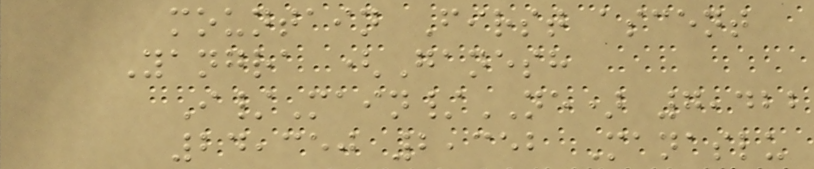mountain First ascent
Yangra (Ganesh
I/Main/NE) 7,422
24,350 2,352 Manaslu
